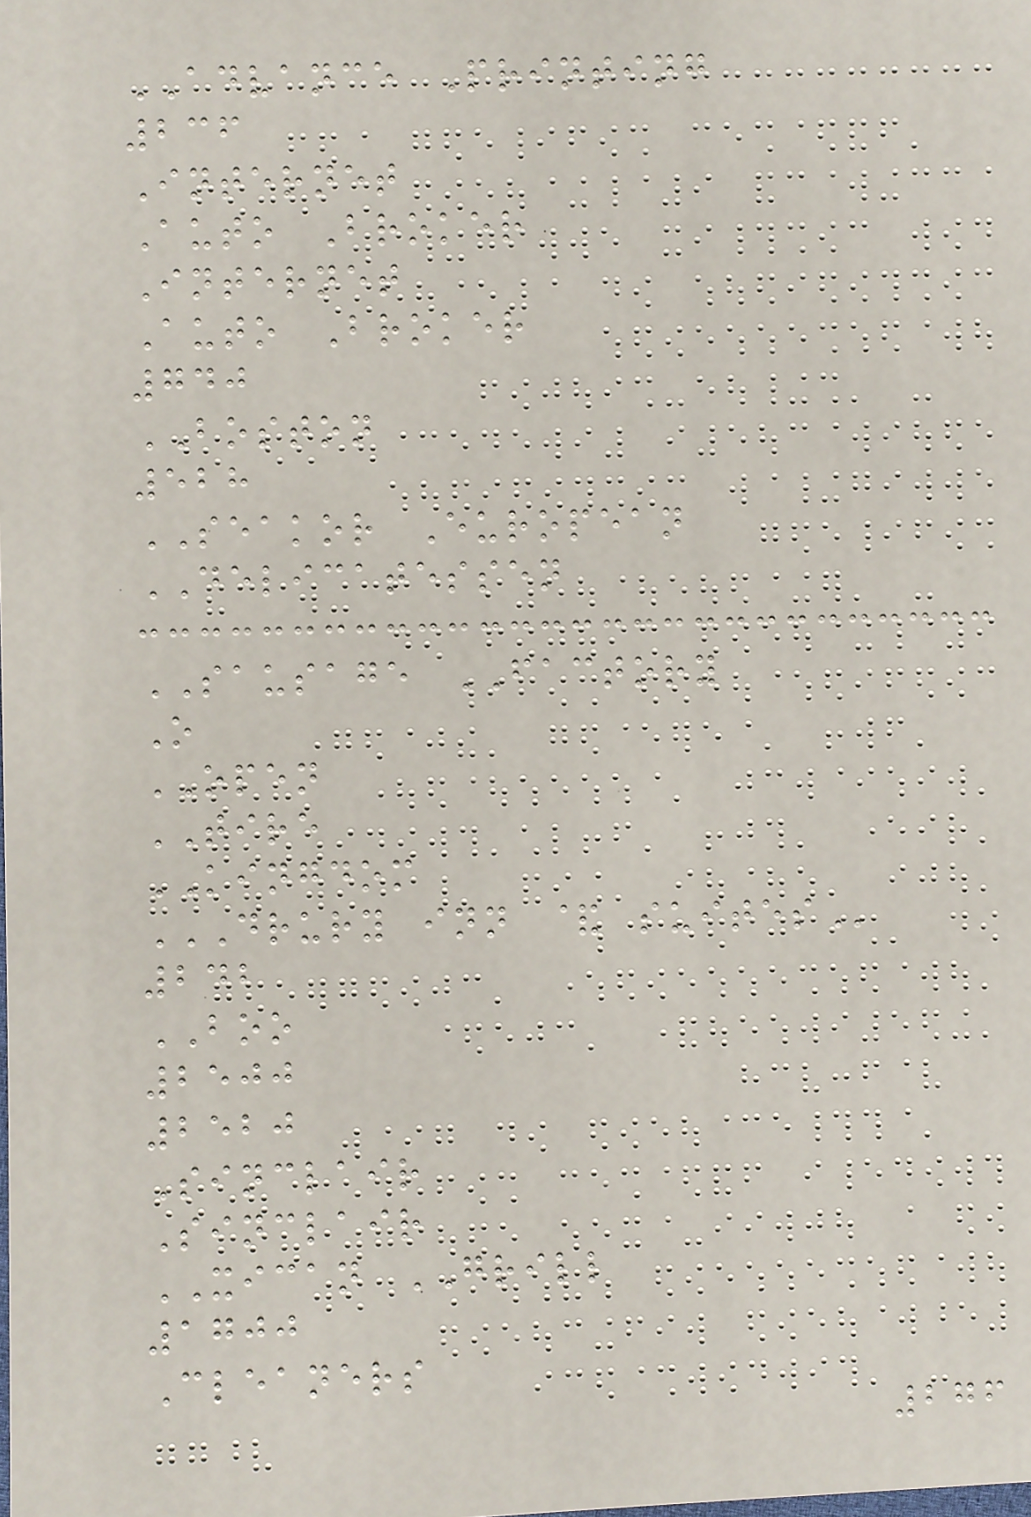ADVANCE Printing
236
Internet
Auto Broker
Internet
Auto Broker
740
BOSTON
528
SEAKOR European
DELICATESSEN
SAUSAGE FACTORY
O
OPEN
TIRE
KINGDOM
DRURY INN & SUITES
242
BOO
2500
2520
Sinclair
Sinclair
XICAN GRILL
1700
Cleaners
276
